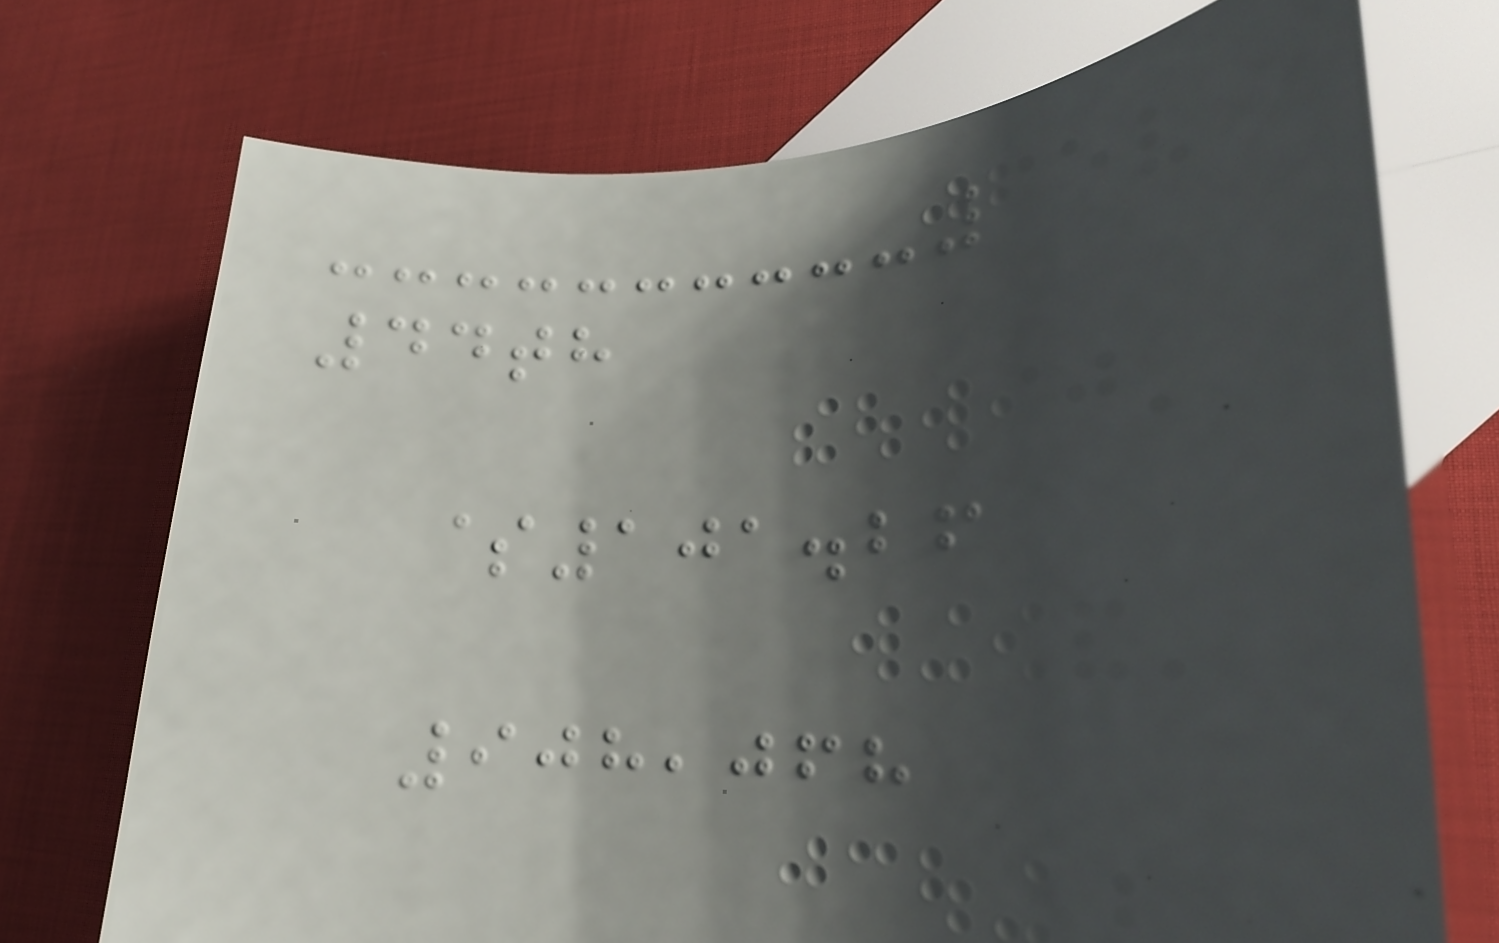44th
$101.26
908,068
